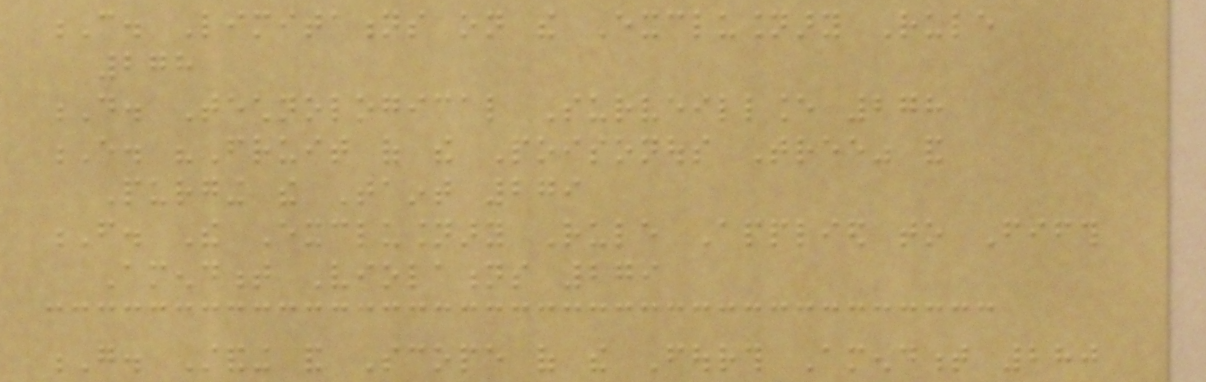C. Limitations on the Exclusionary Rule
278
D. Technological Surveillance 278
E. "Fruit of the Poisonous Tree" and
Purging the Taint 279
F. The Exclusionary Rule Applied to Fifth
Amendment Violations 279
G. Standing and Scope of the Fourth Amendment 280
